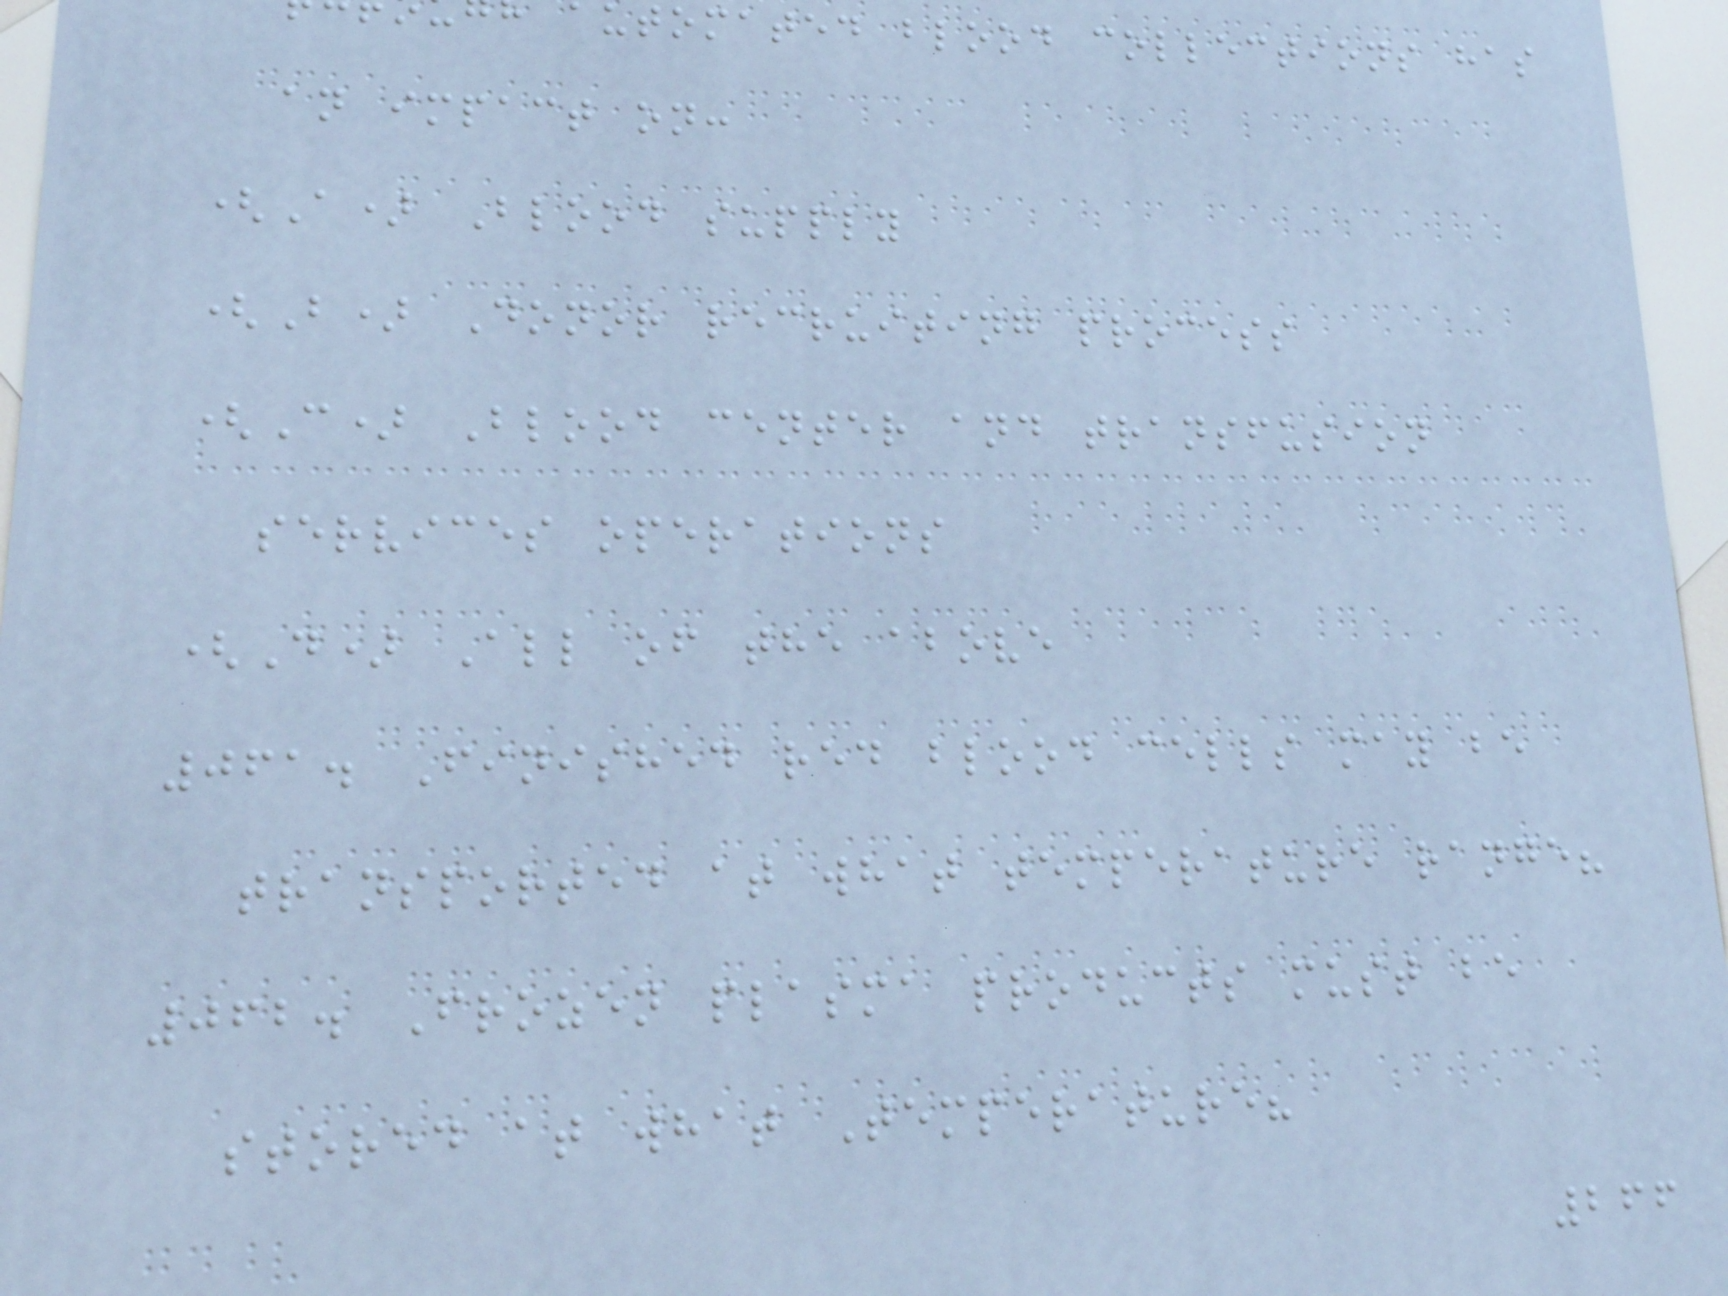utomated blood collections has
an impact on:
(A) Blood supply
(B) Donor recruiting process
(C) Blood center and transfusion
services operations
(D) All of the above
061. Finished red blood cells may be
transported at what temperature range?
062. Frozen plasma products must be
stored at what Temperature?
266
